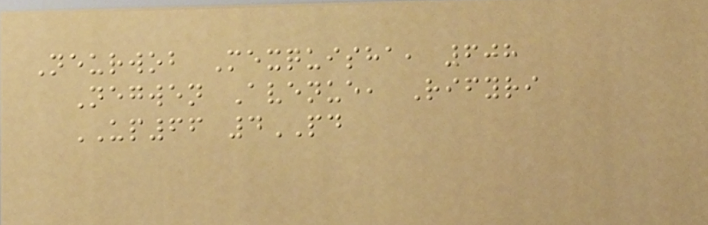Neurwob Mexquisha, 608
Negwen Avenue, Rifyri
UP66 4PD
